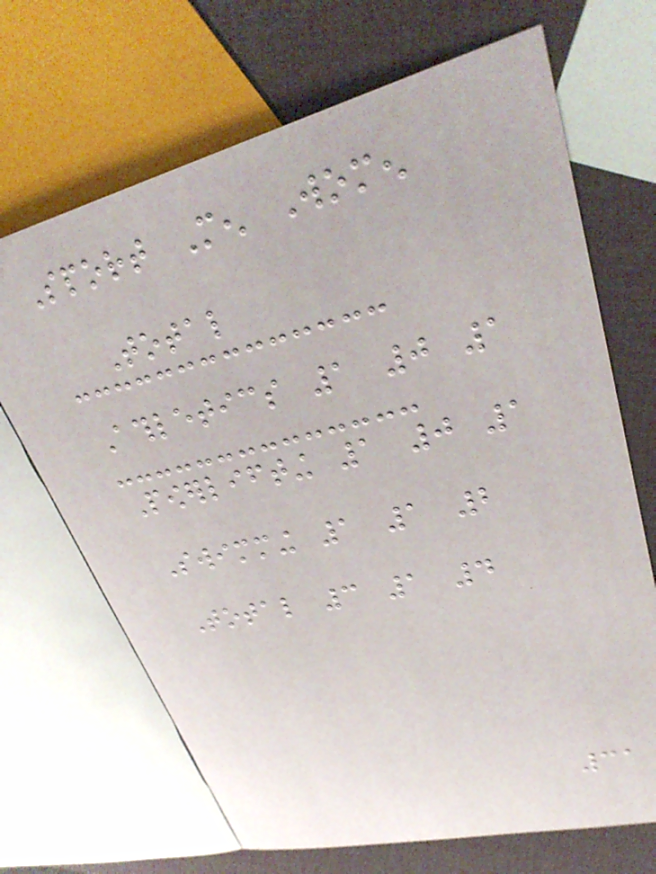Sport Men Women
Total
Athletics 1 0 1
Powerlifting 1 0 1
Swimming 1 1 2
Total 3 1 4
31
